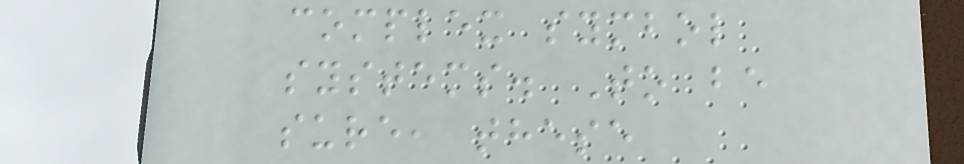complex symbol
systems. To be
sure, these
